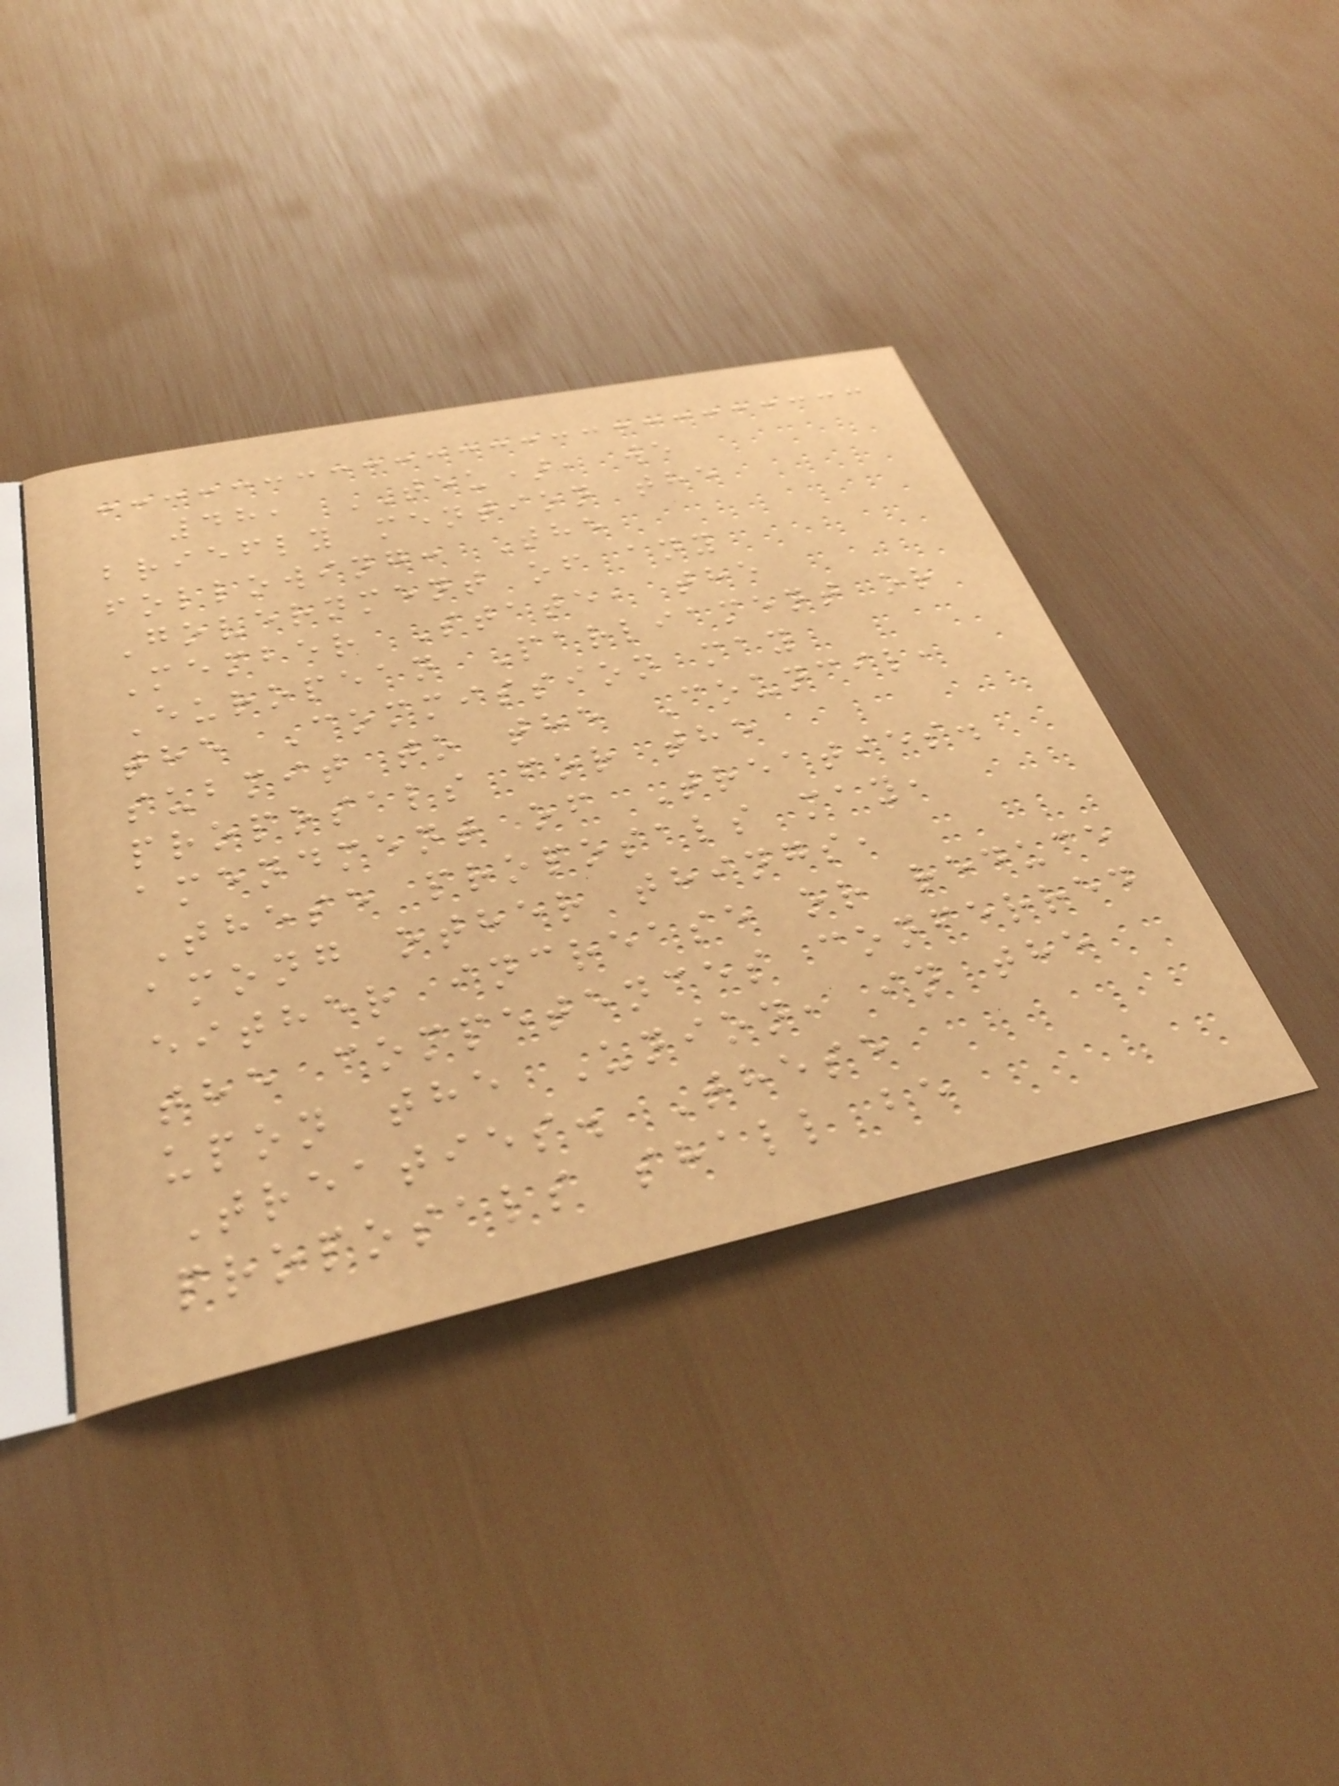48, TEU), we
briefly mention the
following: The
Government of any
Member State, the
European Parliament or
the Commission may
submit to the Council,
proposals for the
amendment of Treaties.
These proposals may,
among other things,
either increase or reduce
the competences conferred
upon the Union, in the
Treaties. These
proposals shall be
